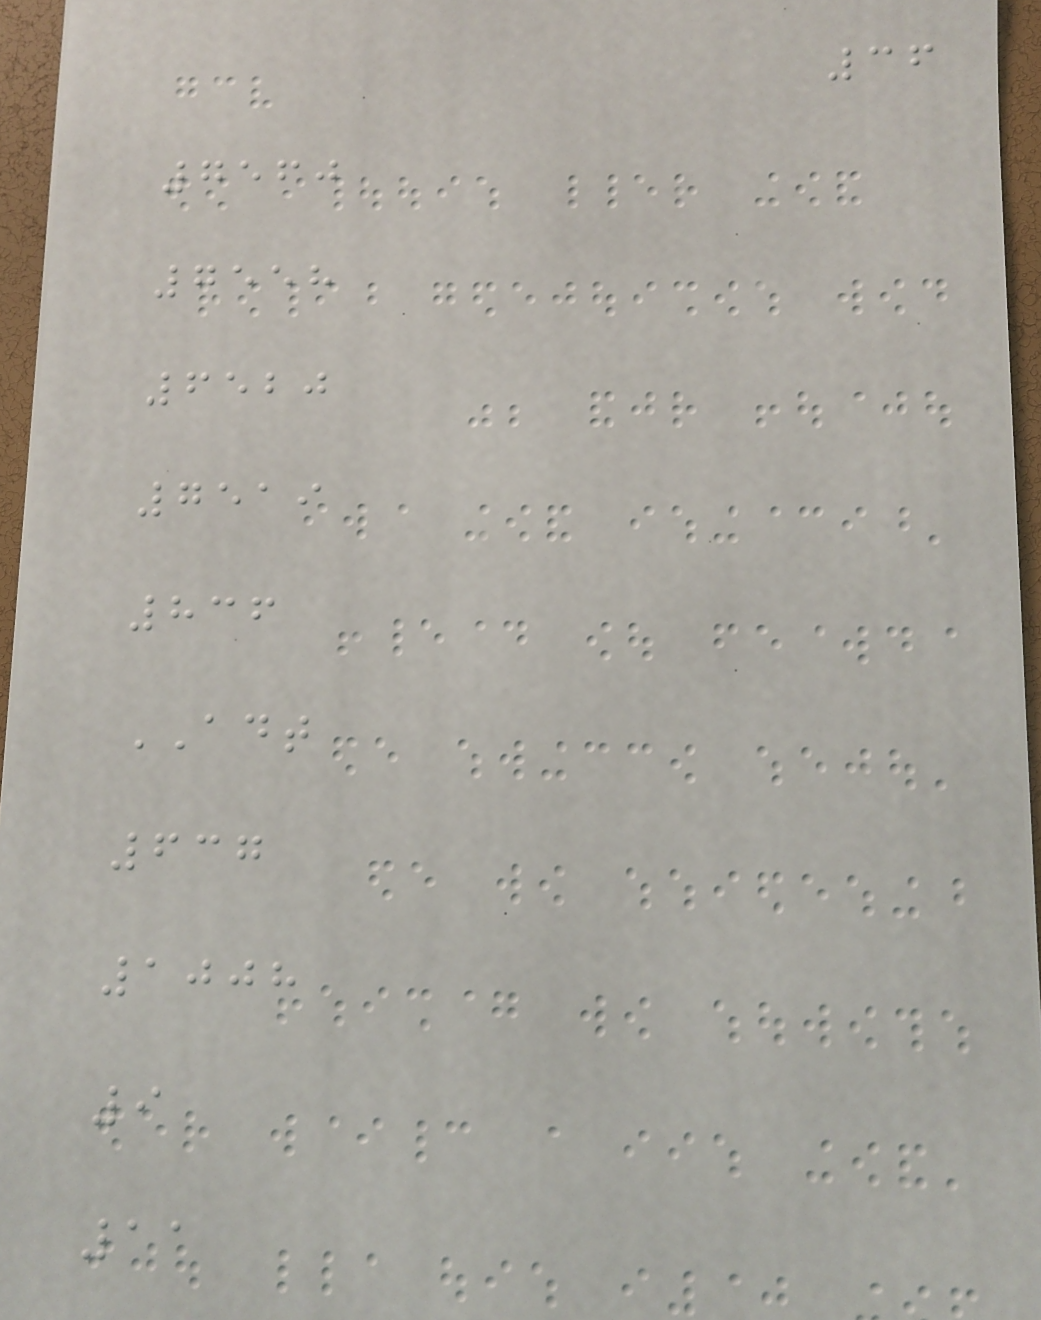36
7560
7558
6520
7519
836
ADT
637
1008
9
11
